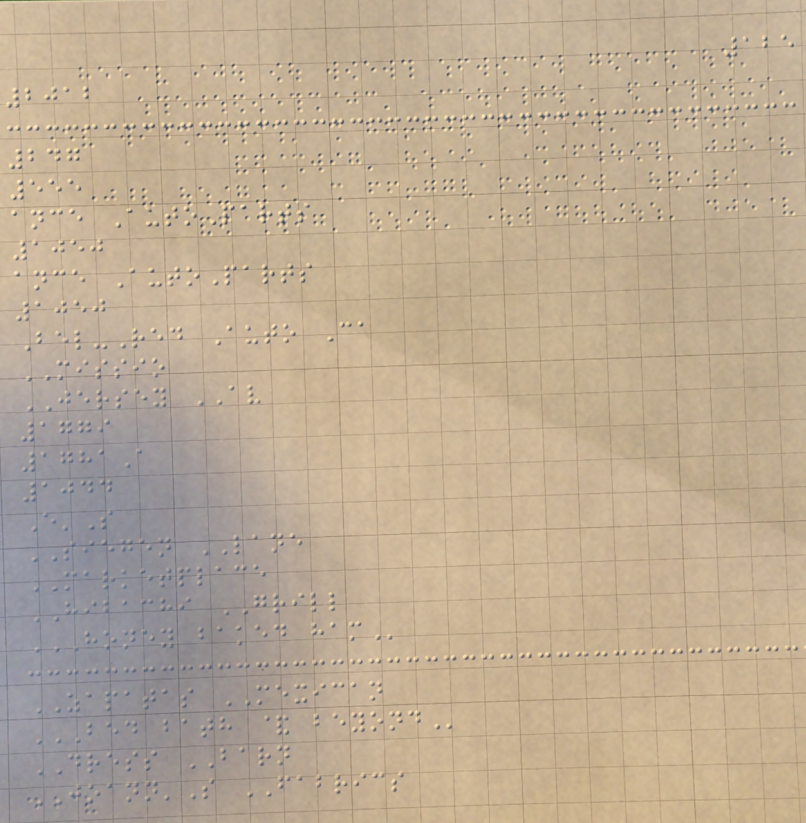125
2012
247
555
ance AutoParts
1050
ance AutoParts
1050
Bel-Red Auto Ca
MISSIO
JERSEY AV
1779
1781A
1044
E'S
SIEGEN LANE
MARKETPLACE
HIBACHI GRILL
HONEY BAKED HAM
ZAPATAS MEXICAN
BED BATH & BEYOND
DRESS BARN
JOANN'S FABRICS
